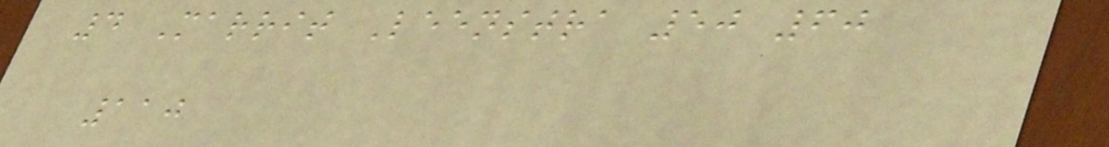4 Marrit Leenstra 50 60
110
